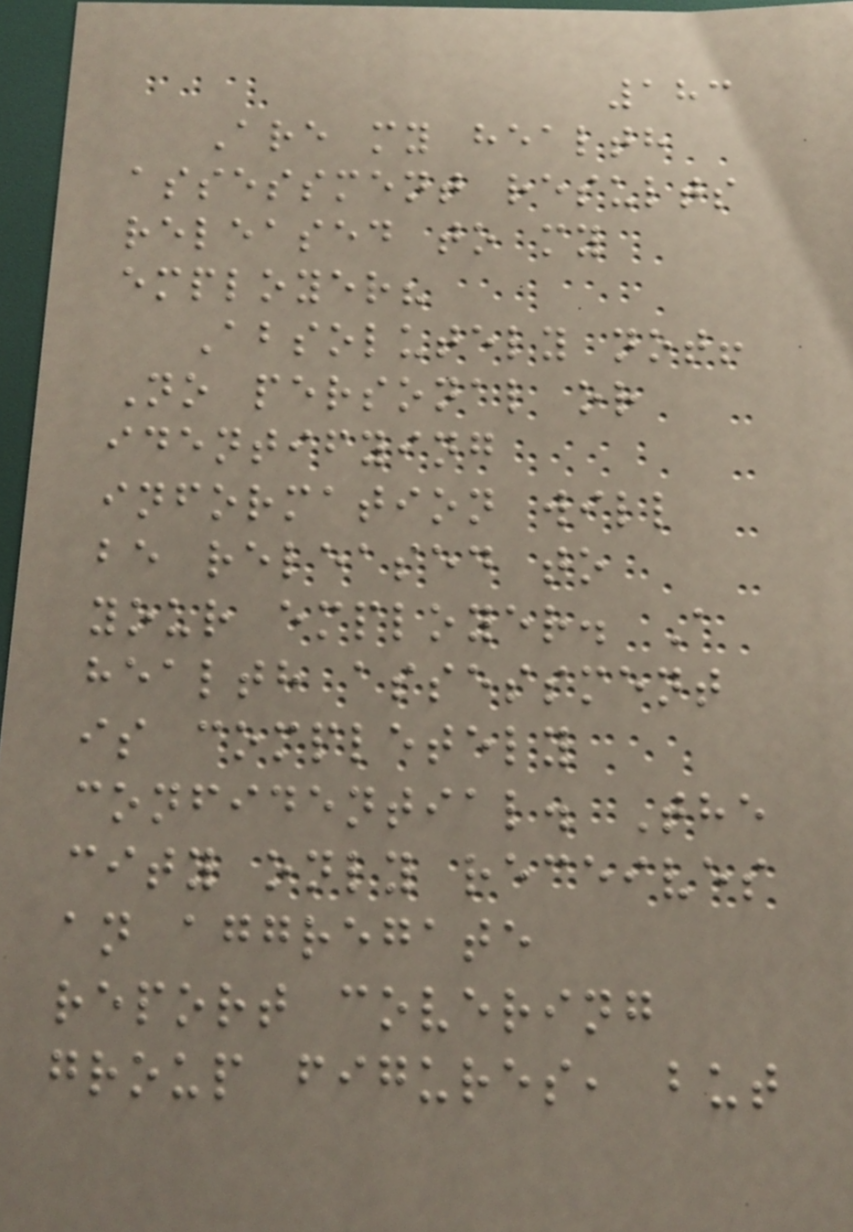183
Are my health
assessment results
released to my
employer?
Absolutely not!
No personal or
identifying
information will
be released to
your employer. A
health assessment
is completely
confidential. The
city only receives
an aggregate
report covering
group figures, but
